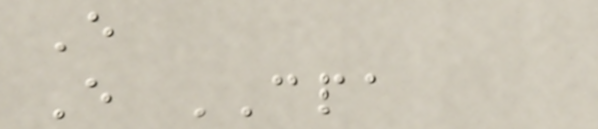E
E CPA
